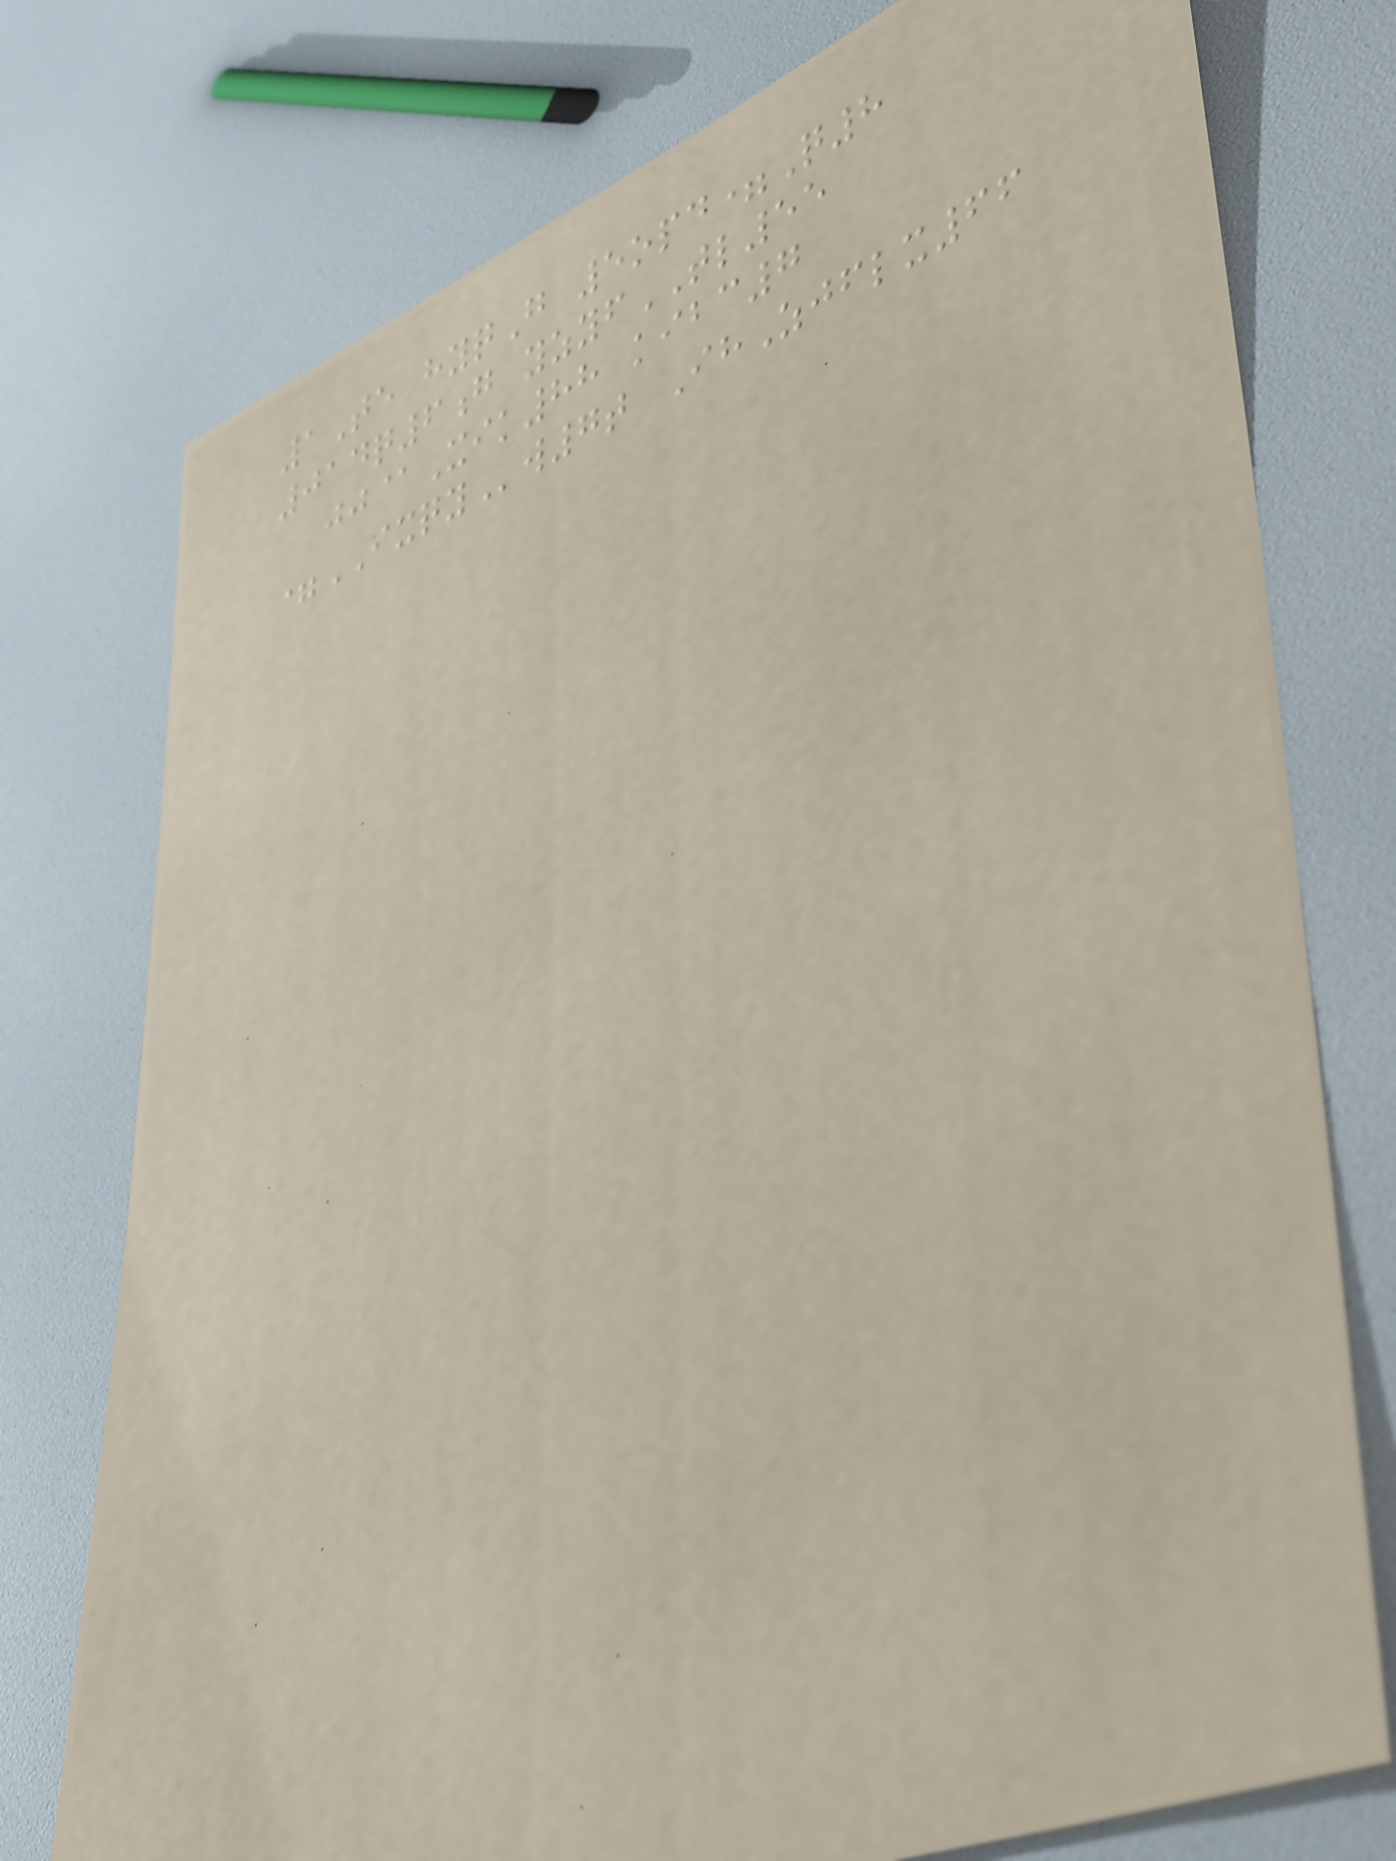1Te hyqG 5opd=Q8
014q6g yzyfTL55
jj@Xik88 kibc7
=IXQYw7t IhZjflx66
